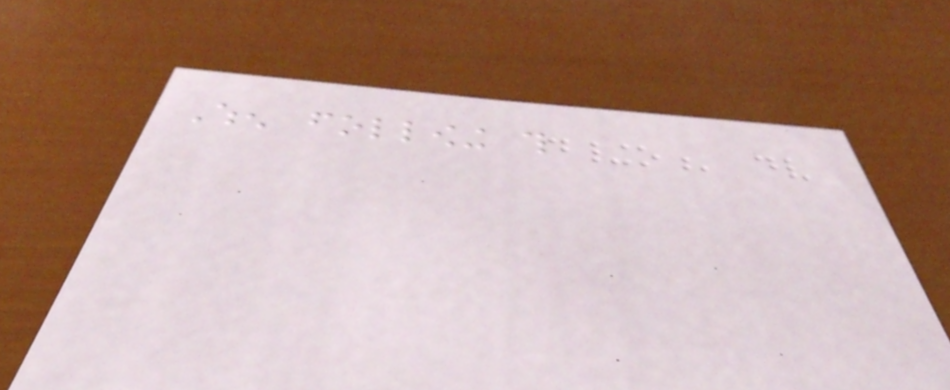When following this
